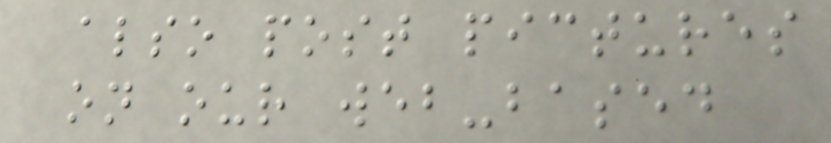also post pictures
on our web-based
